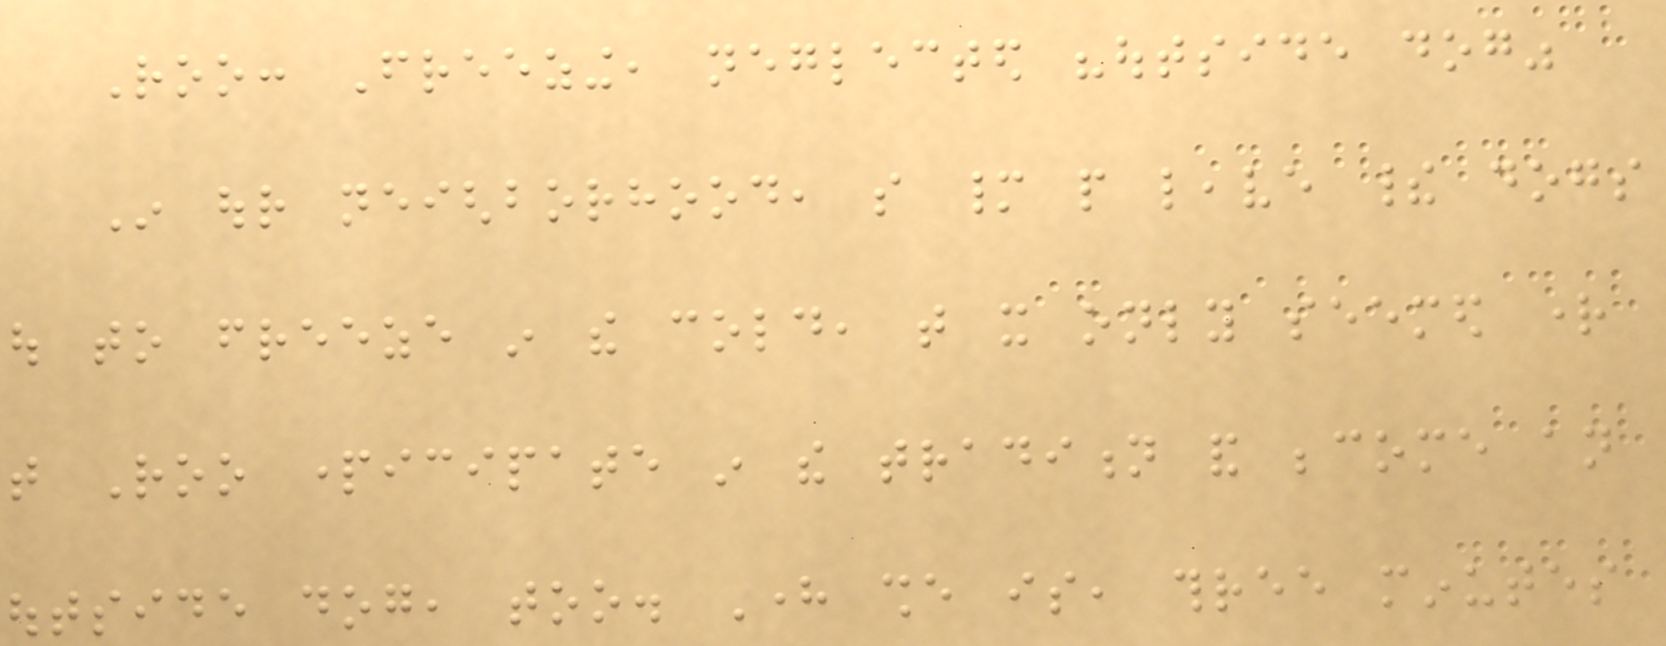Roo: Freezing, neglected "outside dog"
In our neighborhood, so many people leave their dogs
out to freeze in the cold, that it only seemed right
that Roo participate in the tradition and become an
outside dog, too. Here she is, three minutes
